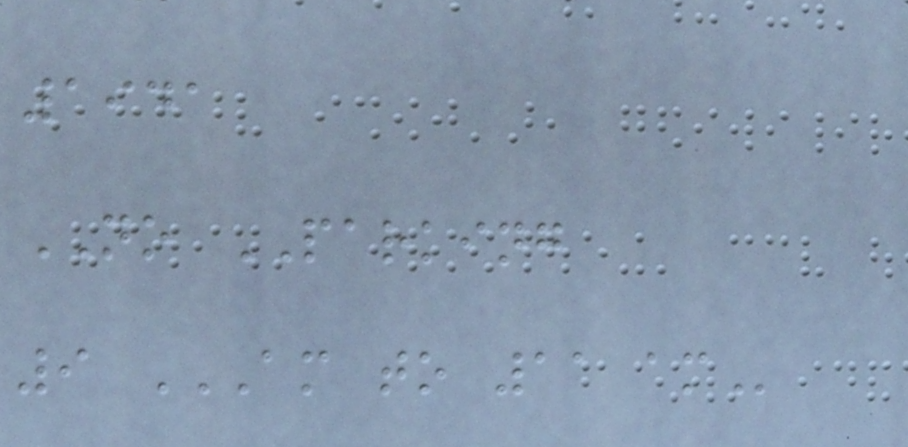1941
NO PARKING
9 AM TO 11 AM
